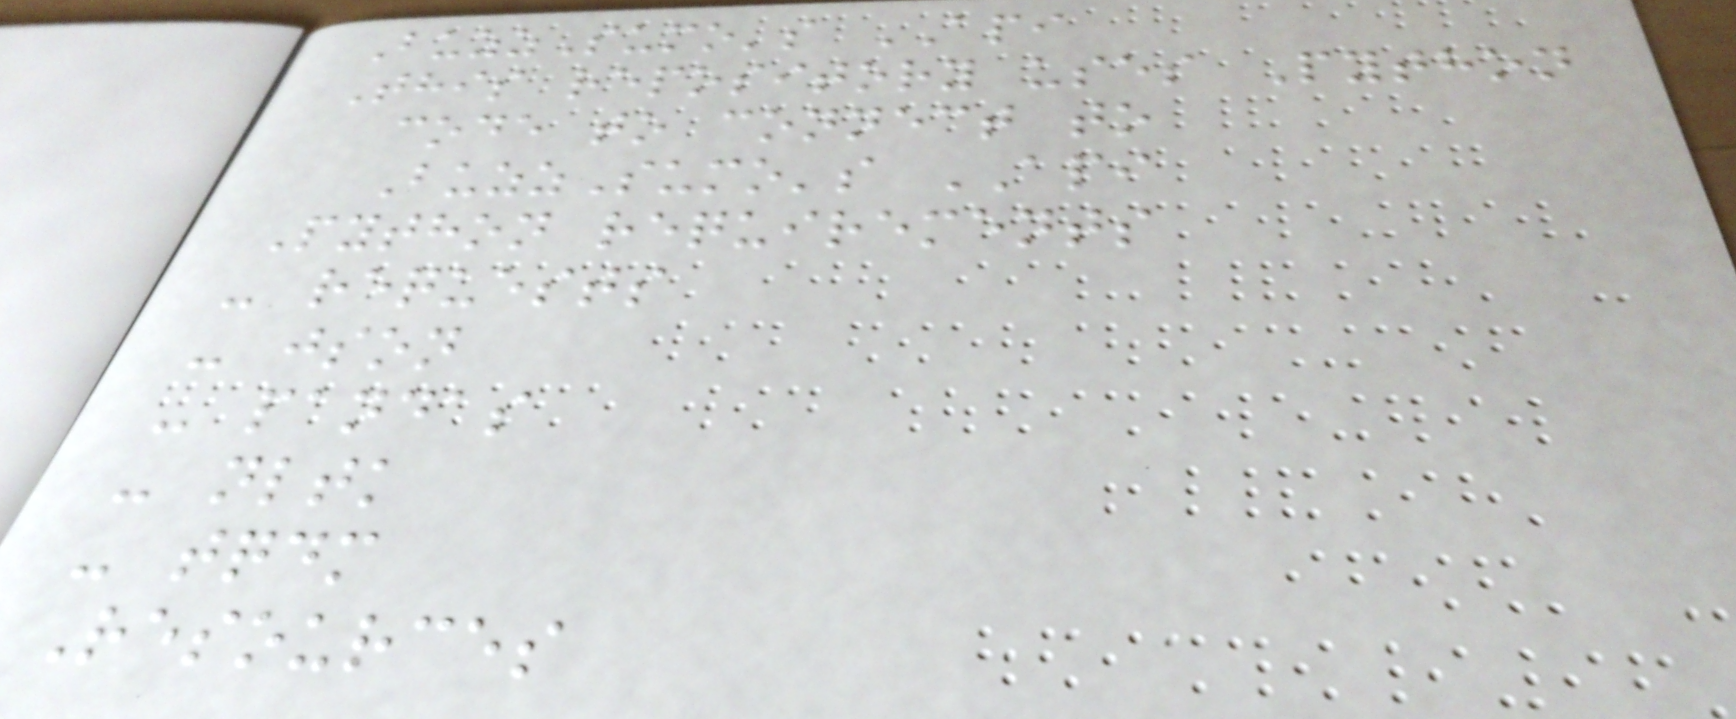BuzzSumo's API
This repository uses Python
code to connect to
BuzzSumo's API
Python requirements
- requests
- json
- pandas
- nltk
- tqdm
Resources
